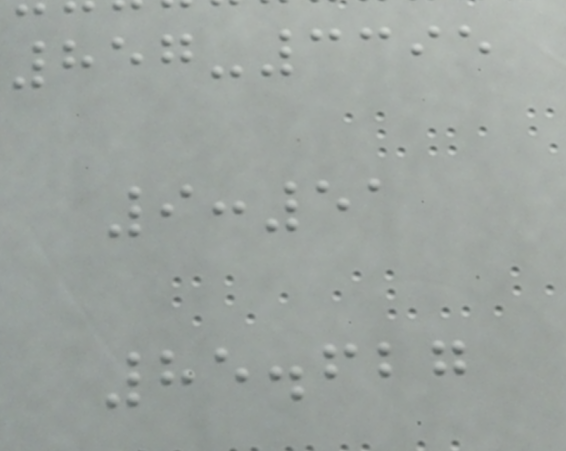857-3395
9:51
85.627
